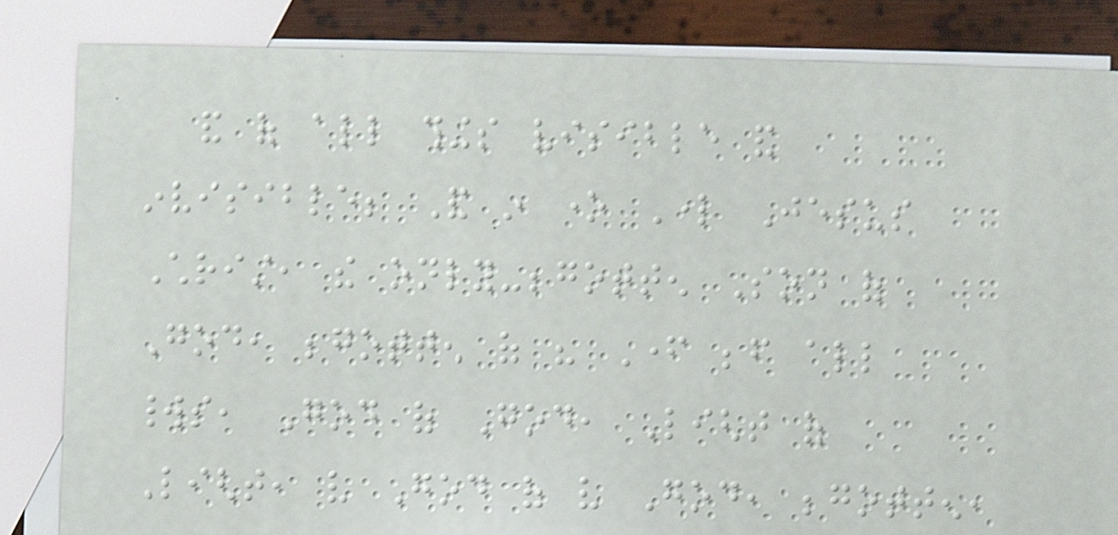and of all things visible and
invisible; And in one Lord Jesus
Christ, the only-begotten Son of
God, begotten of his Father before all
worlds, God of God, Light of
Light, very God of very God, begotten,
